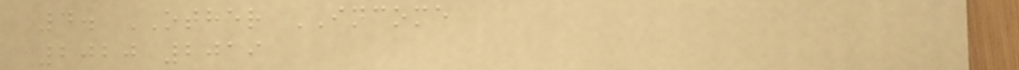4. OTHER INCOME
2020 2019
